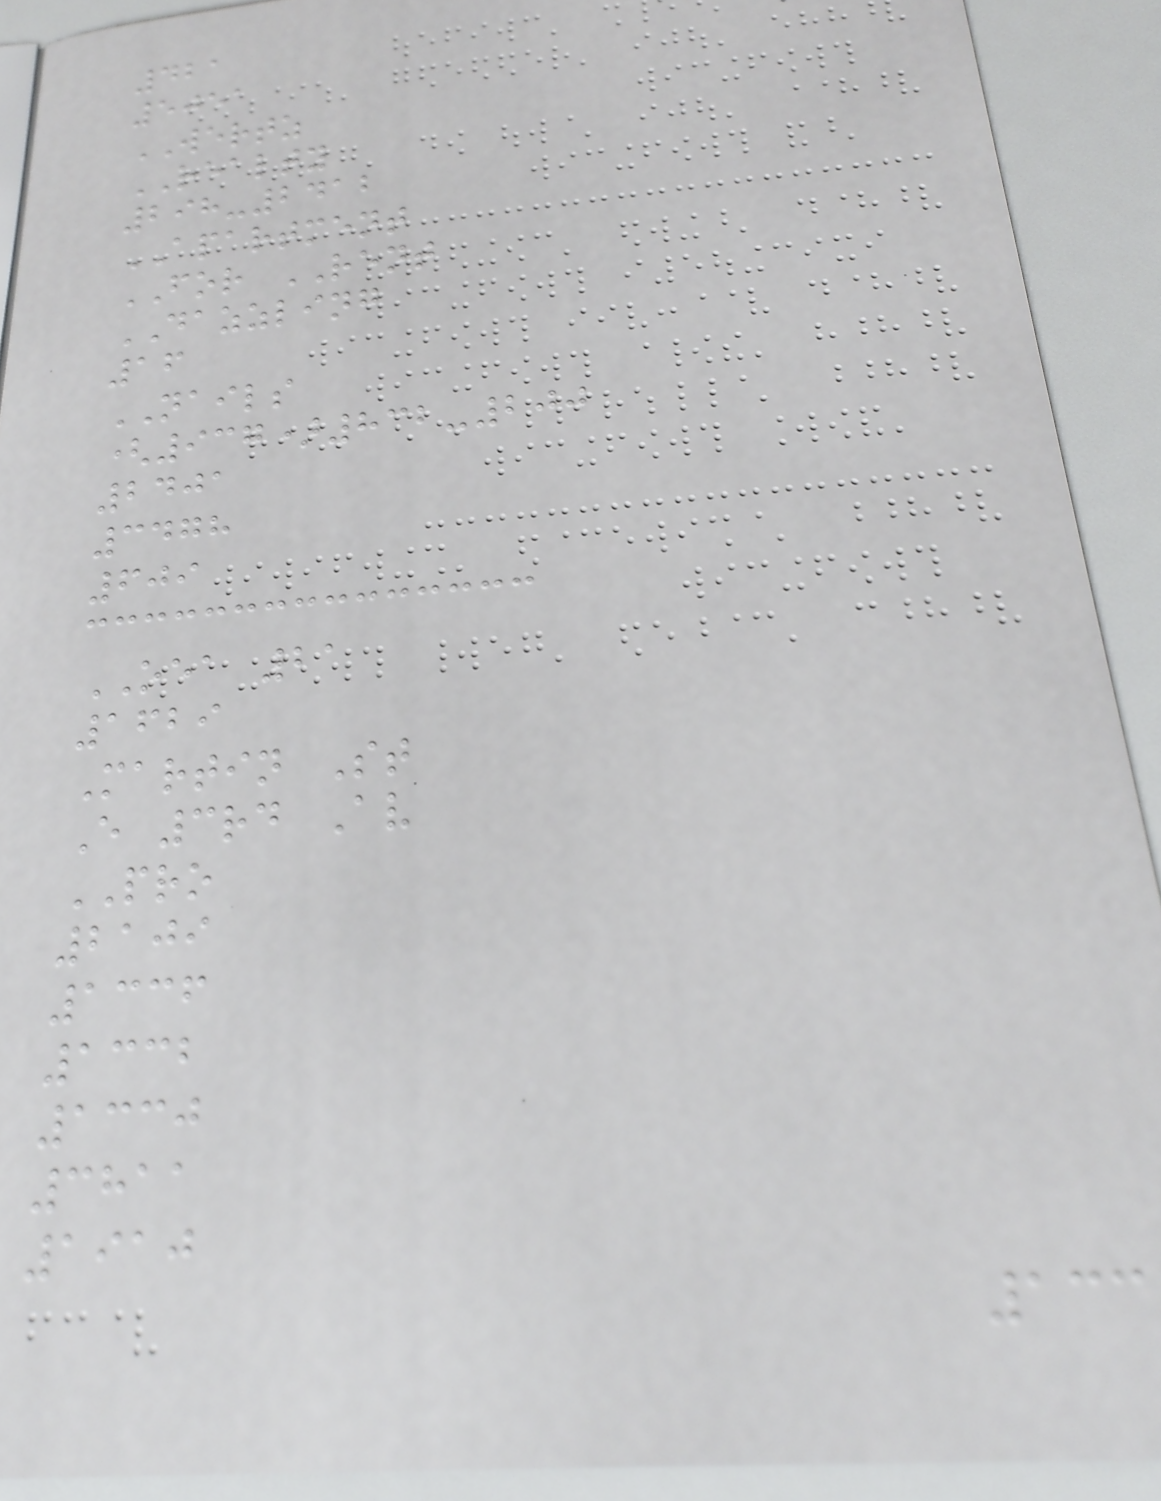421
5051
WERTZ
REALTY
298-2412
APARTMENT
FOR RENT
DAZZLING
16
NAILS
(937)832-200
2401
3478
609
OEA 21
1629
Martin St
E 3rd Av
PRO
2109
1336
1332
1330
3811
1910
133
